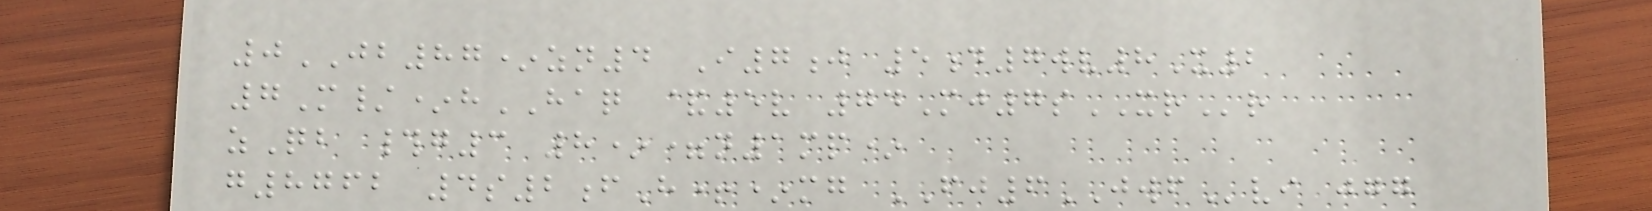0JB87*zn4 I7j 5d7wv8X2
7M/*hHAQ &5v 74Mj7sXRr
zQb #g3 8*=n1mp*
g8762 4s2fH+*mg FJ6JWFvi jgg
